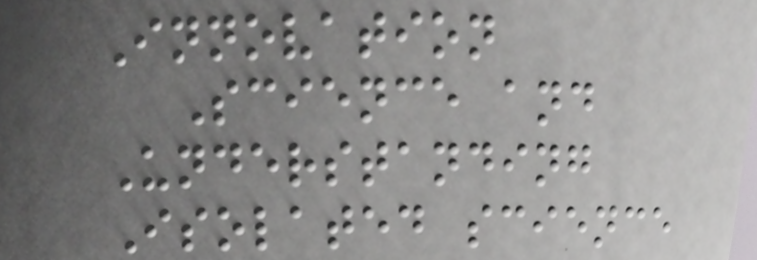Innovation
Science and
Understanding
Isolated science
